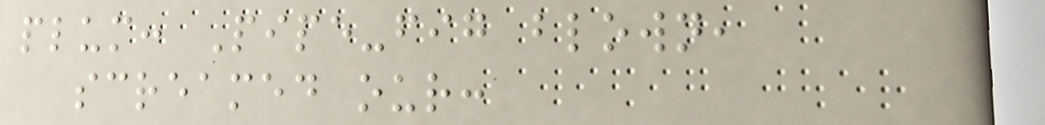plum: Pipe-fig blown,
screamed our:
